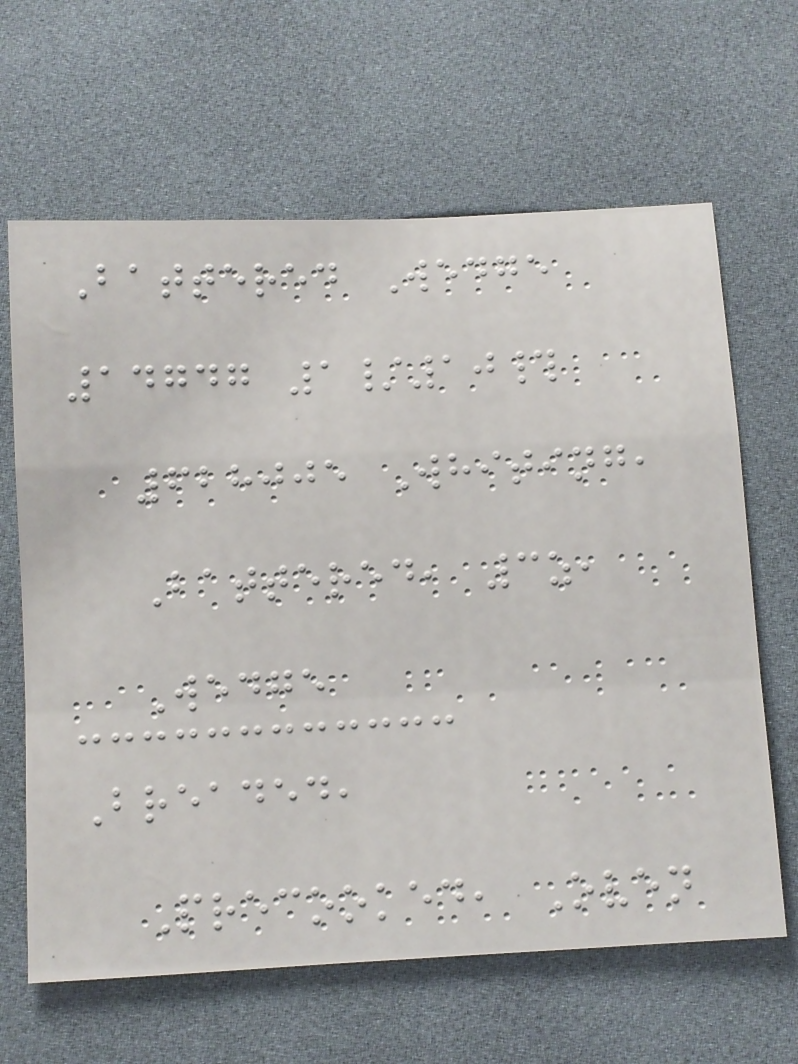Battered Wedge
14747 1/10#
628005 Whiting,
Battered, 3z,
Wedge
Breaded,
Precooked, Oven
